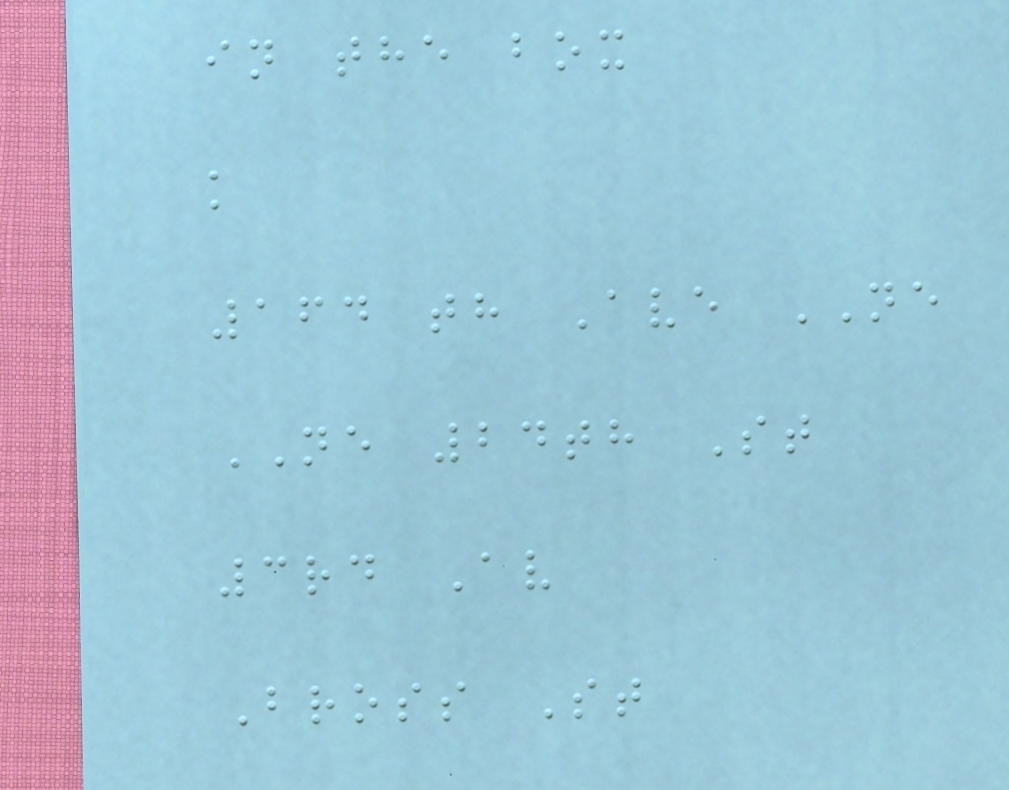in the box
k
164 th Ave NE
NE 24th St
3rd Av
Bross St
